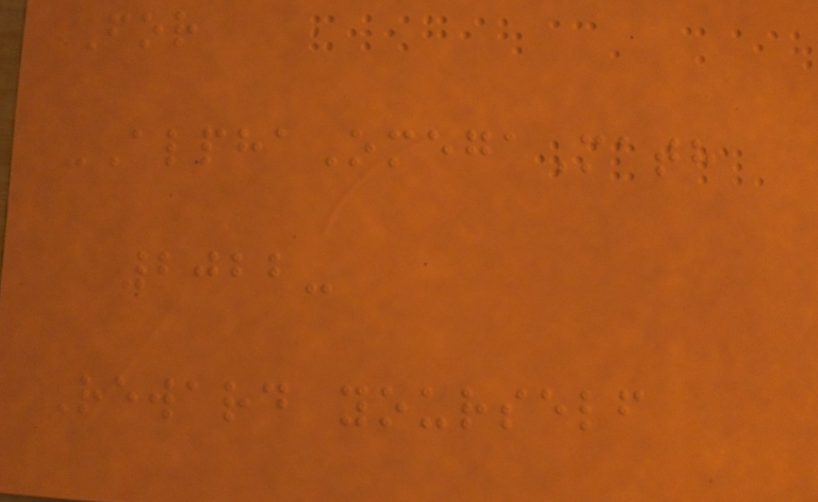For
-AlphaOmegaMath
2022-
Reward yourself
